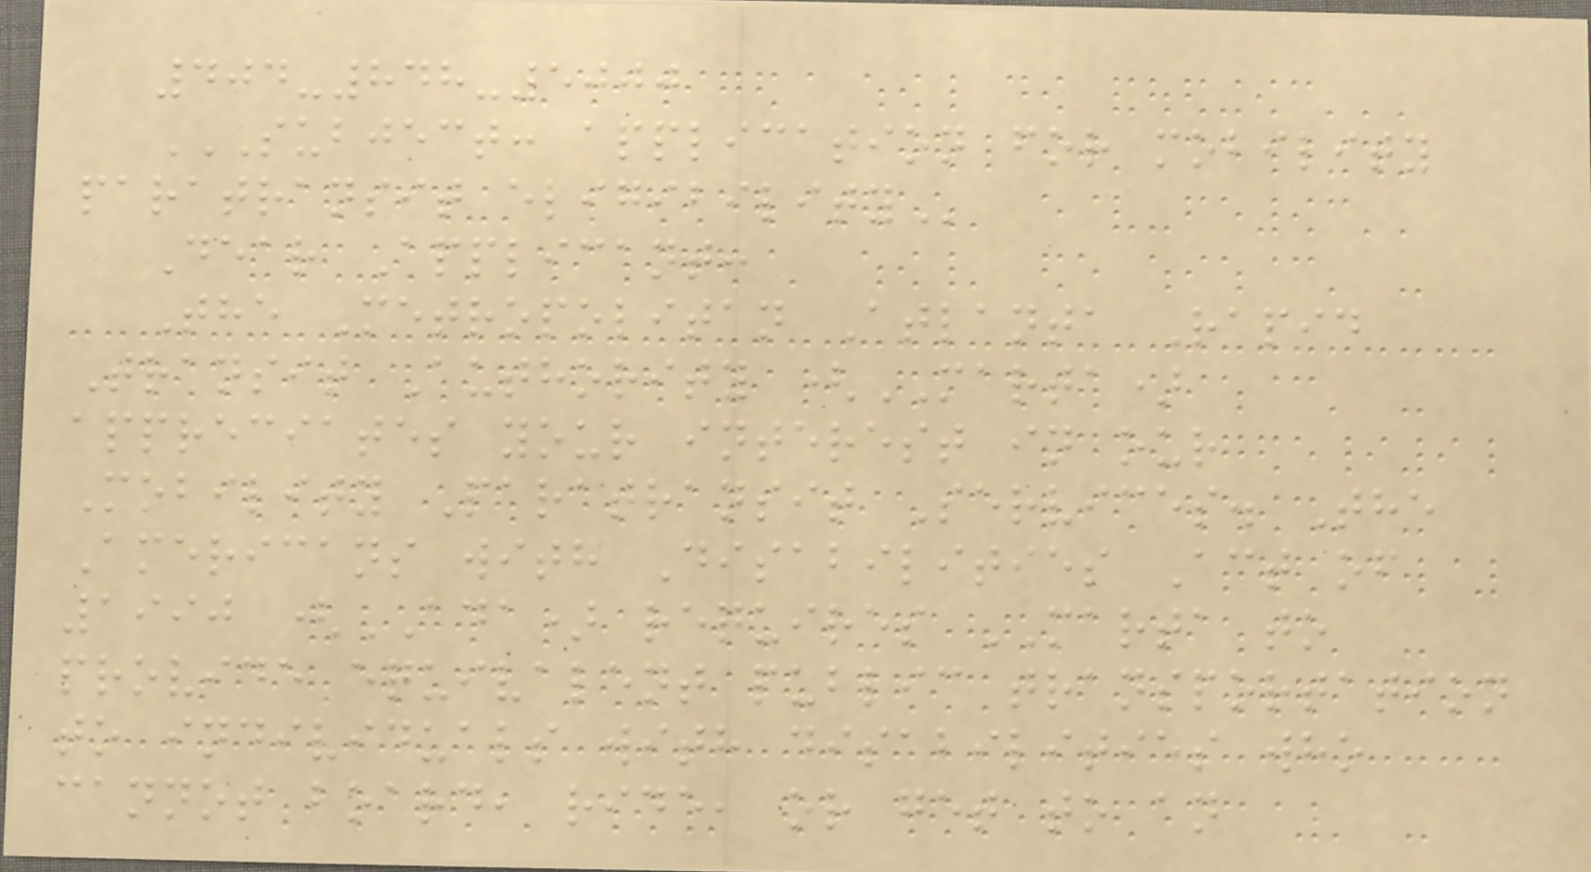404-848-5000
SUBJECT: APPLICATION FOR MOBILITY
PARATRANSIT ELIGIBILITY
Dear Applicant:
The Metropolitan Atlanta Rapid
Transit Authority (MARTA)
appreciates your interest in our
Mobility Paratransit Services. The
Americans with Disabilities Act of
1990 (ADA) requires MARTA to
provide equivalent public transportation
to individuals with disabilities who
cannot board, ride, or get to an
